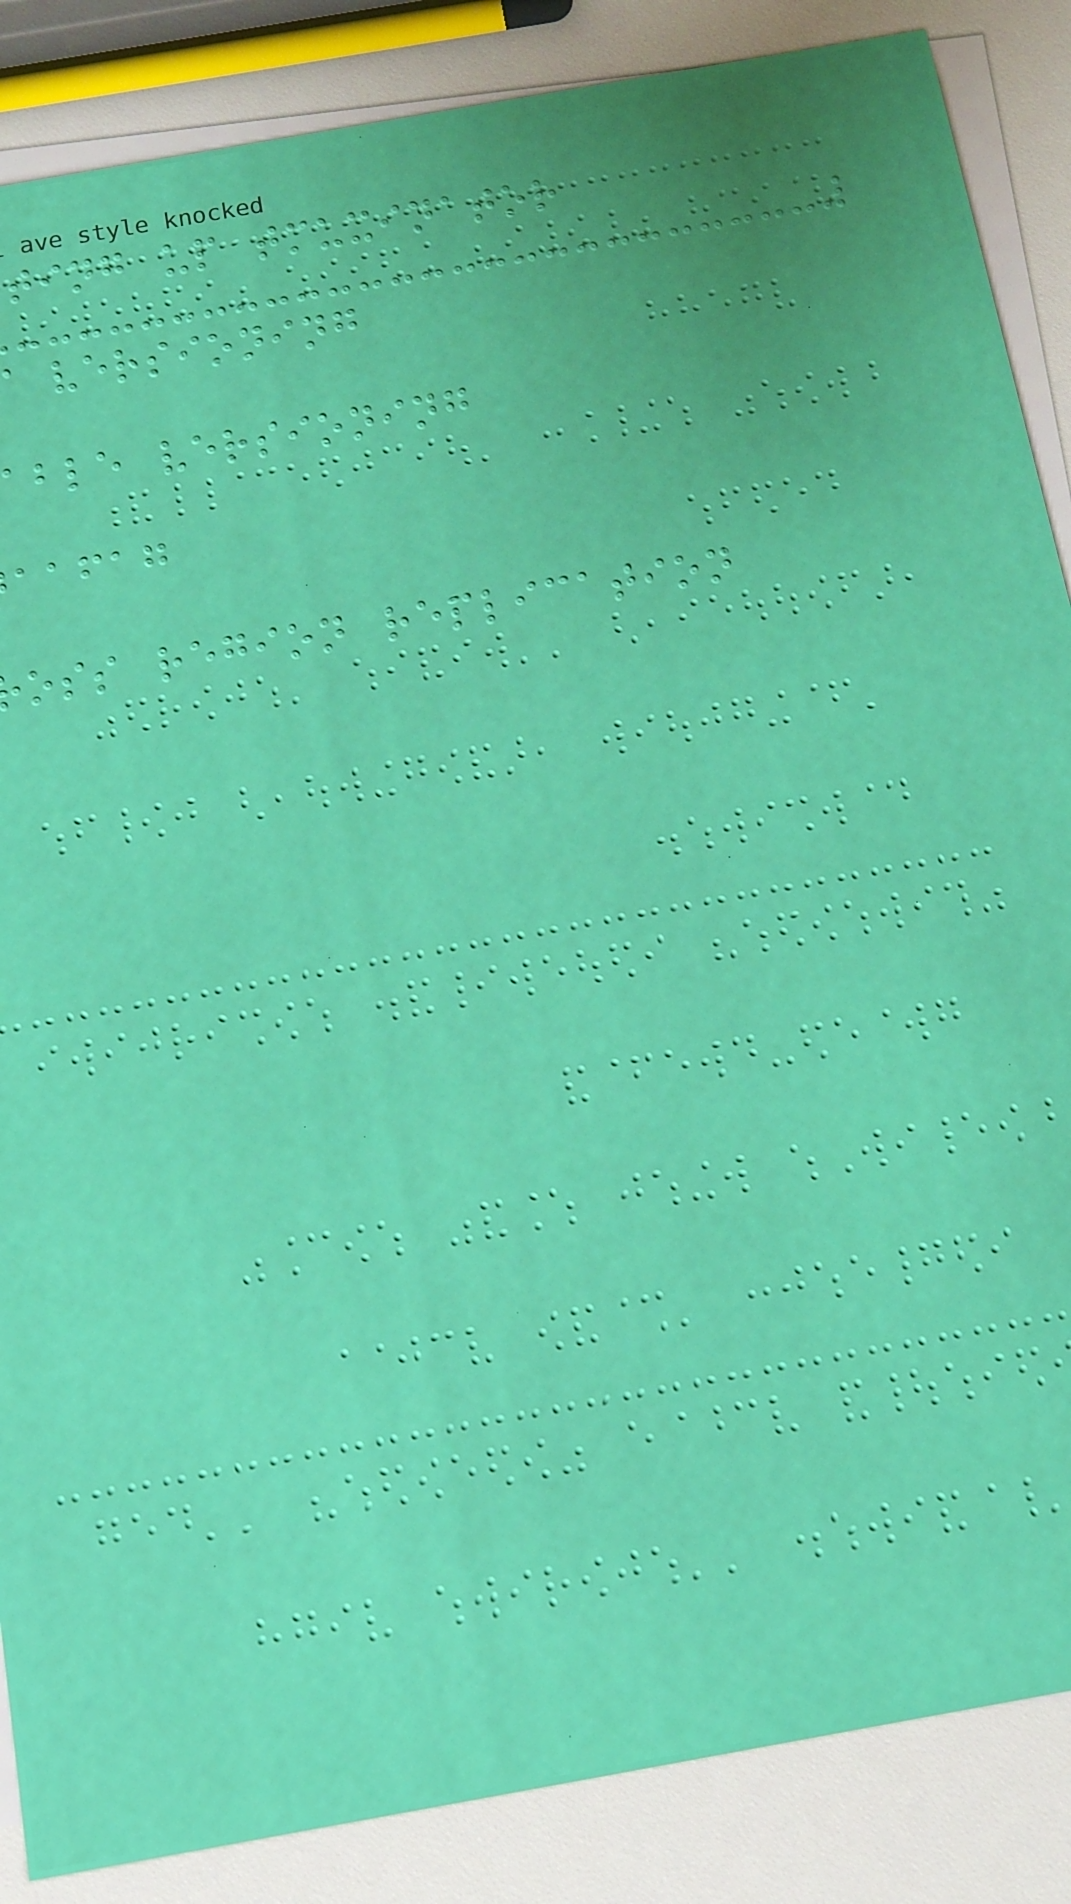ting up tmuxinator
versioning
ble versioning
aafag
oss region replication
